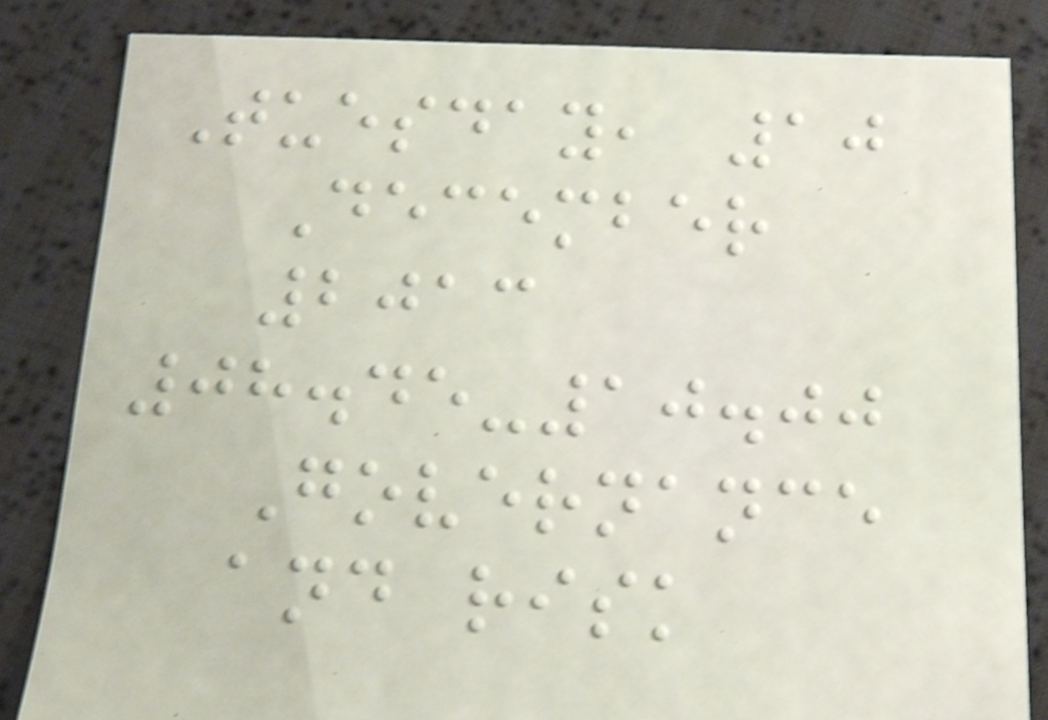Tuesday, 10
December
2013
08.45-10.00
Governance
and risk
